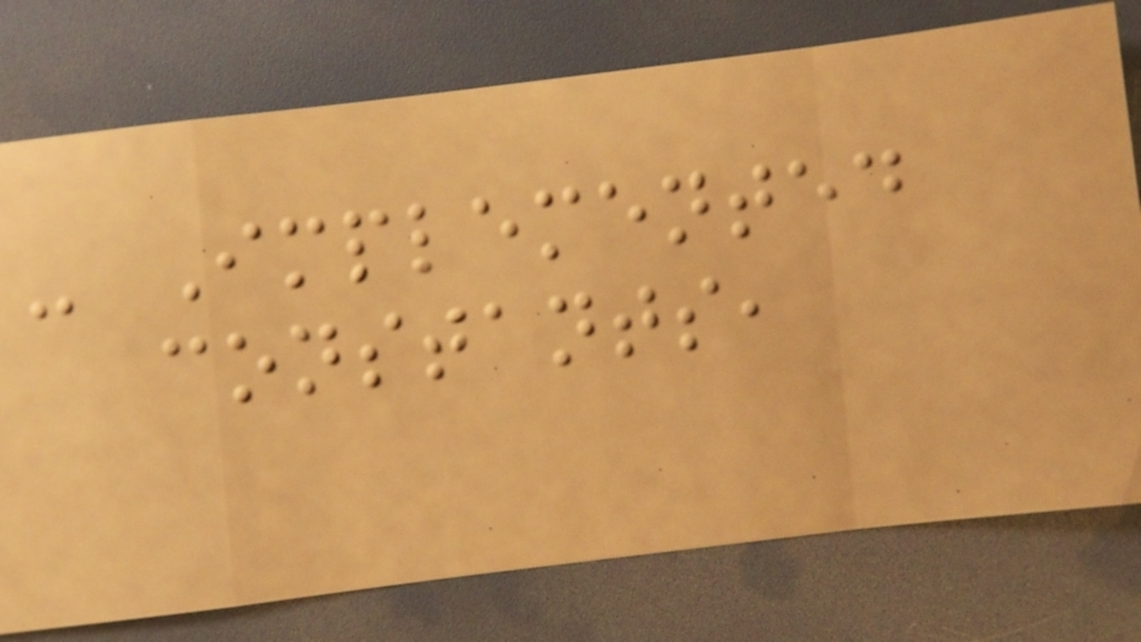- Implemented
constants,
